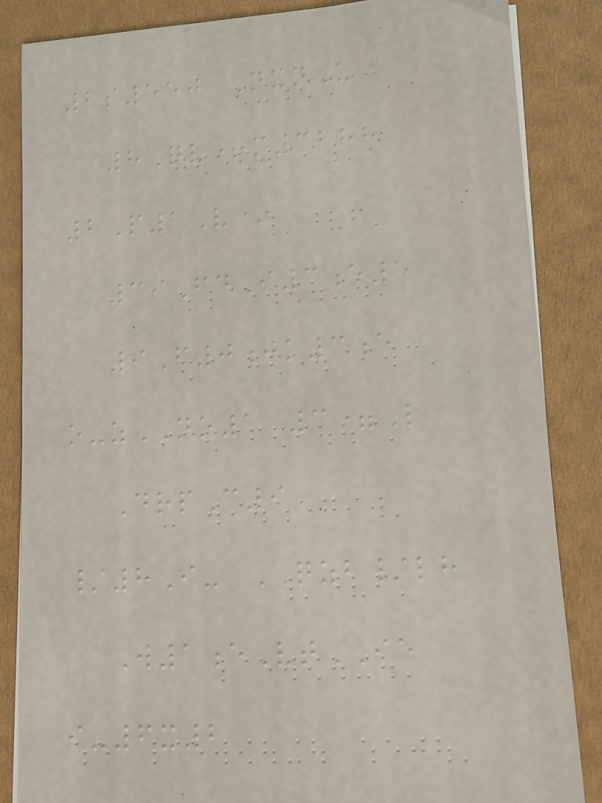2s550 NxnU
8Qv+m3288
2P1V*
39FdI3e5
9F0jk3e
o-zNO1 3=L
DrpC9
/8I- QZB/lh
W1eVtIE
i-6x2
